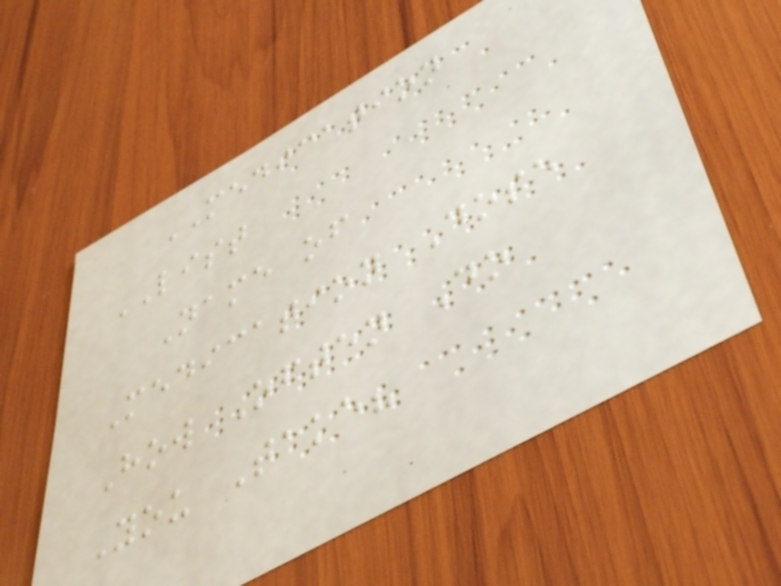MEDICATION
LIST
Name of
Medication Dose
How Often Do
You Take?
